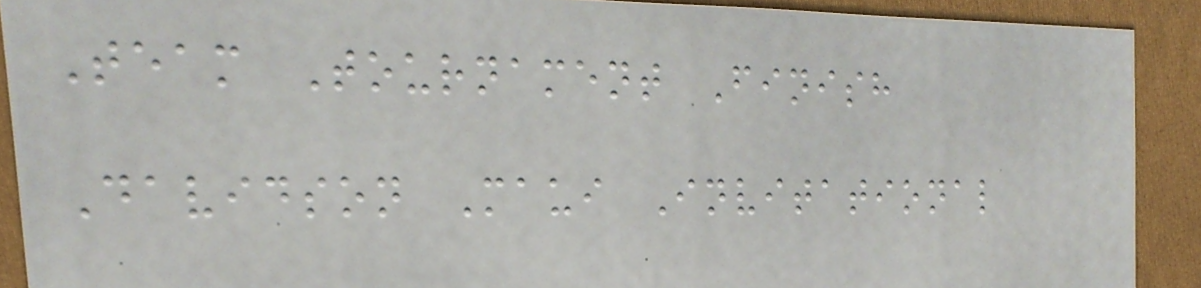Team Tournament Finish
Davidson Maui Invitational
